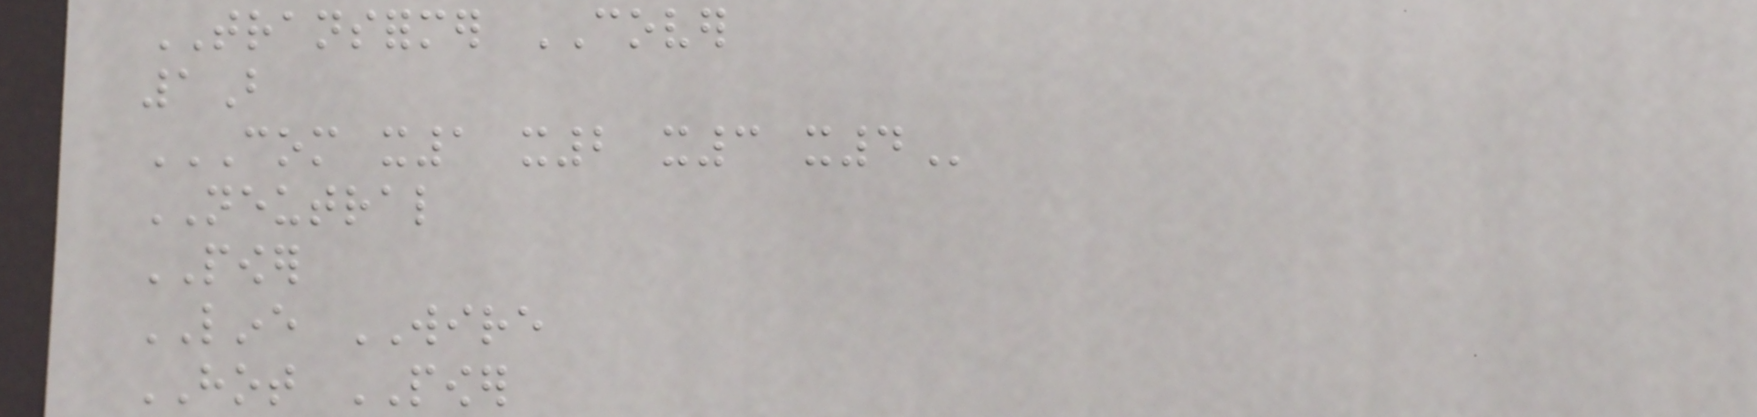TRANSFORMER COVER
1B
COM X1 X2 X3 X4
NEUTRAL
POWER
LINE WIRE
HOT POWER
